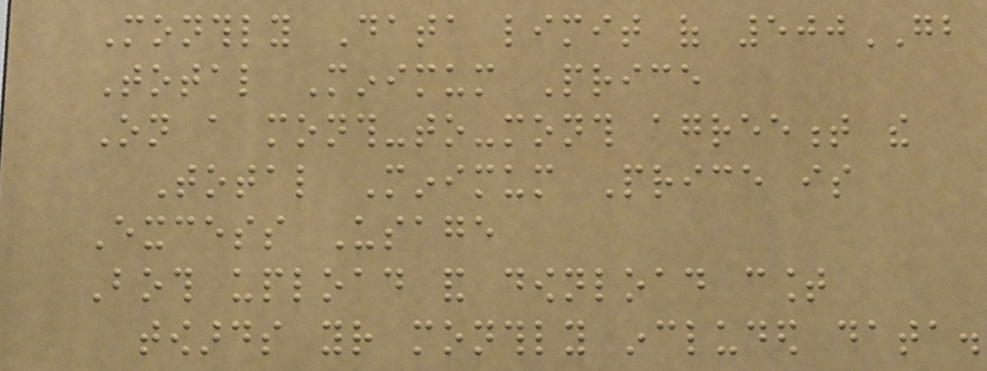Monthly Data limit of 500GB
Total Minimum Price
On a month-to-month agreement the
Total Minimum Price is
Excess Usage
Both upload and download count
towards your monthly included data.
